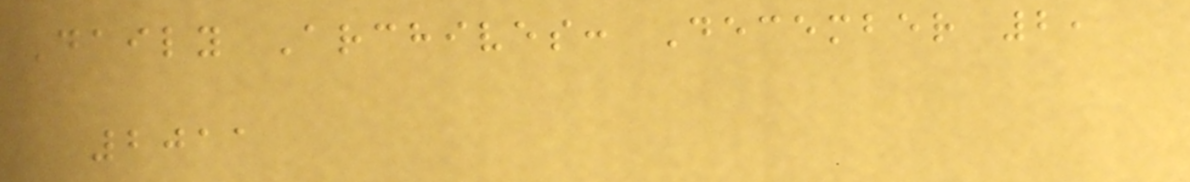Daily Archives: December 2,
2011
